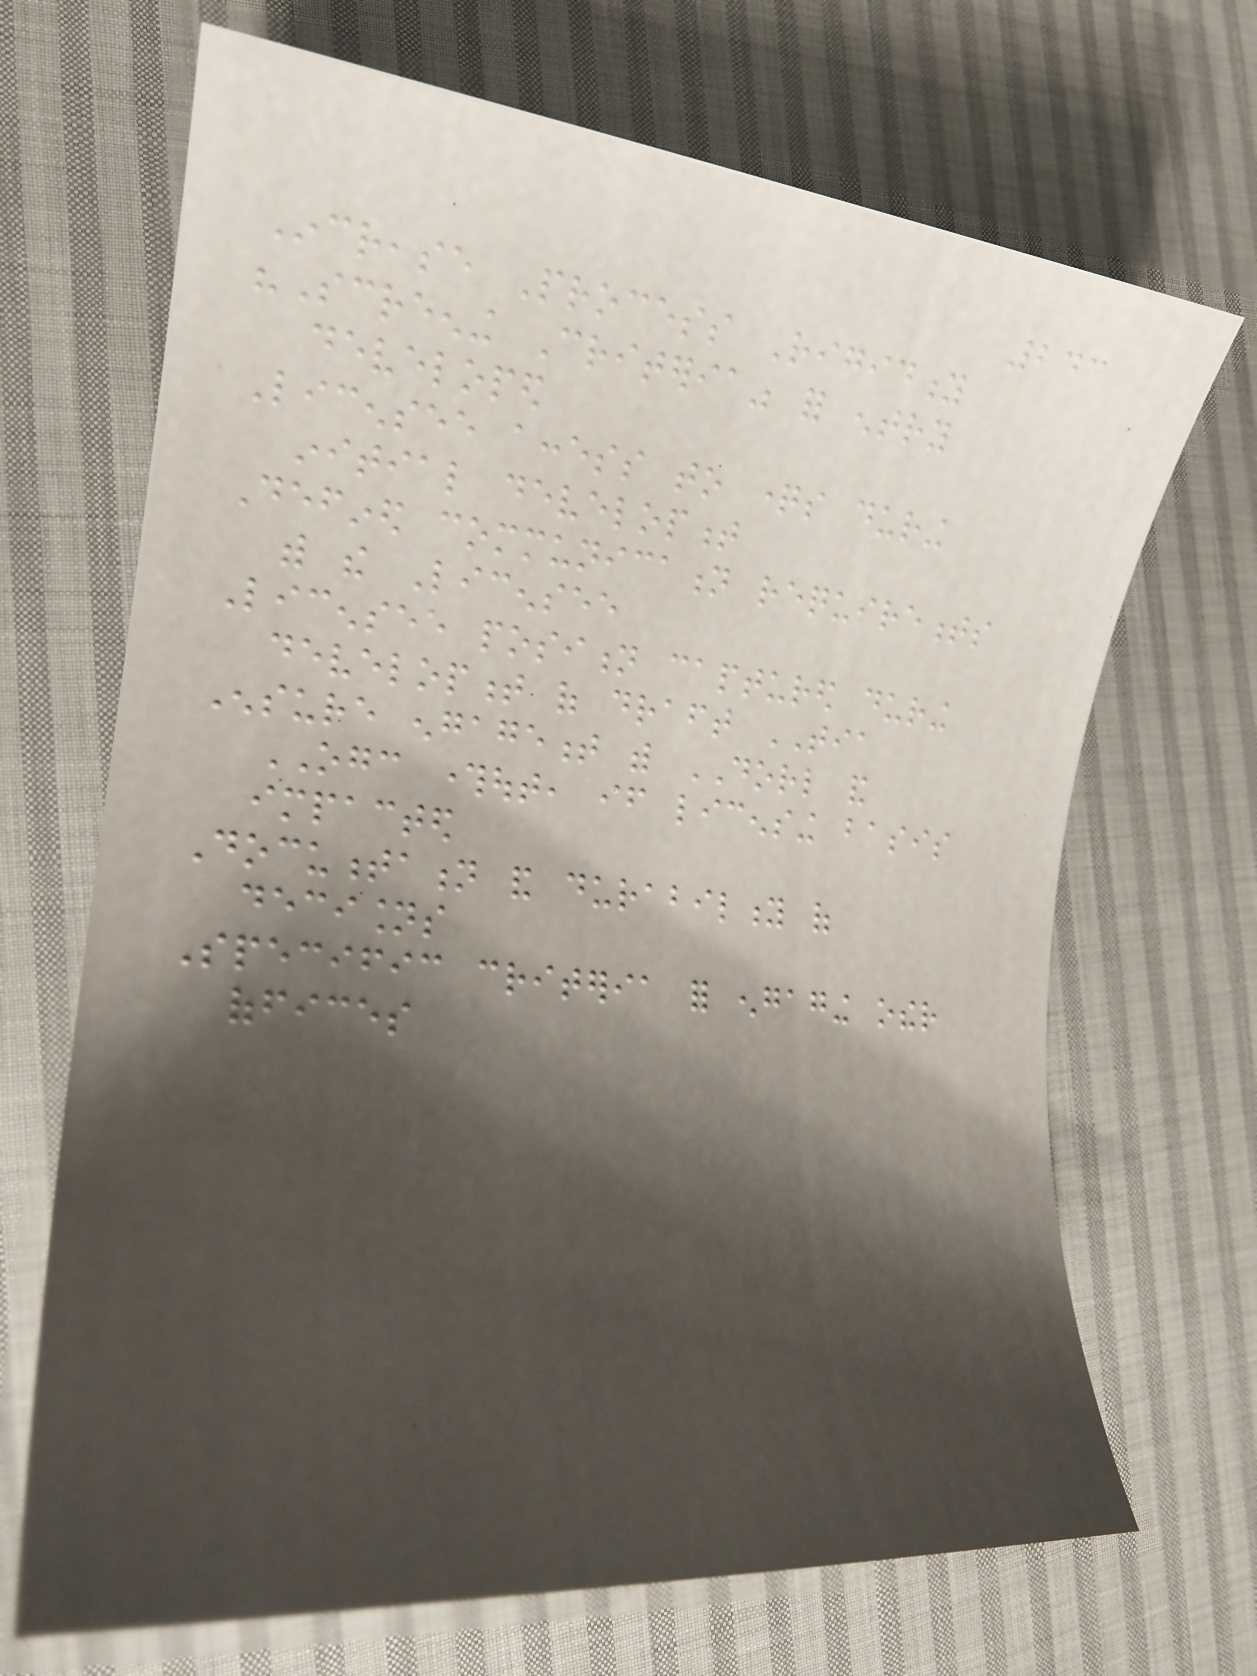243
Increase Process Rigidity
"Screening Criteria" for entry
developed
Licensee access to questions during
initial development
Defined communication requirements
with the Licensee
Licensee position captured during
development of draft TIA
Ensure engagement with DORL and
OGC throughout, if licensing basis
impacted
Documentation and durability of
decisions
Specific criteria for engaging other
offices
